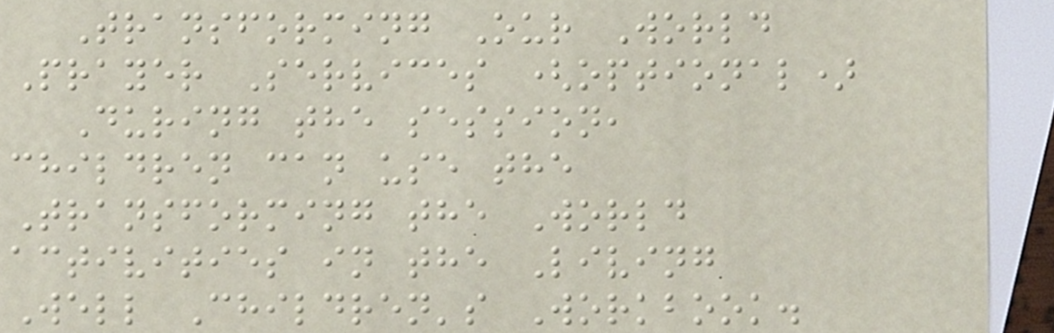Transforming Our World
Prayer Services (optional)
During the session,
children can use the
Transforming the World
activities in the Living
Well Children's Workbook.
